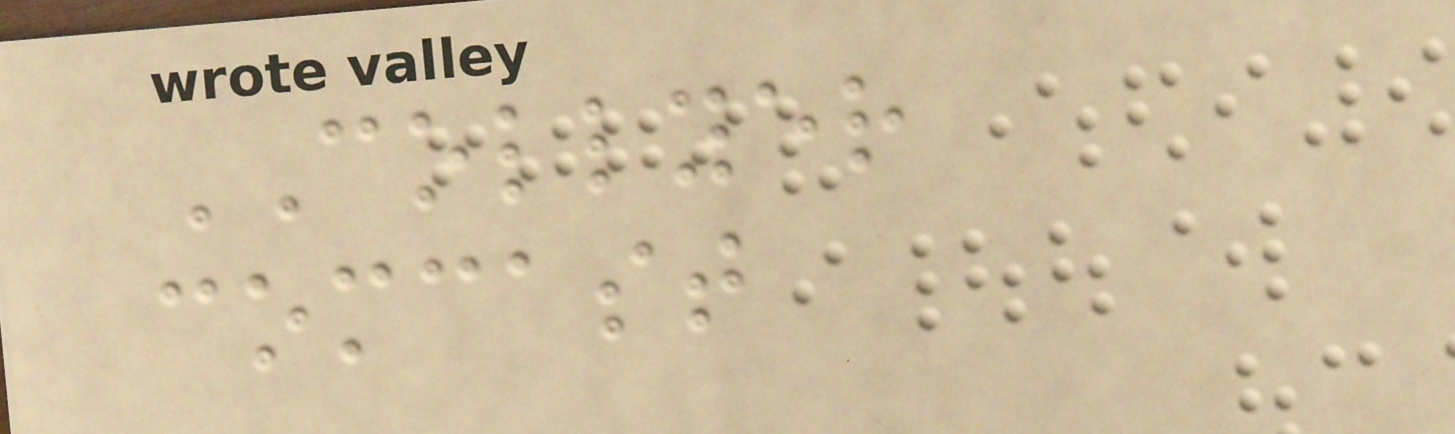COLLYER
comcast
